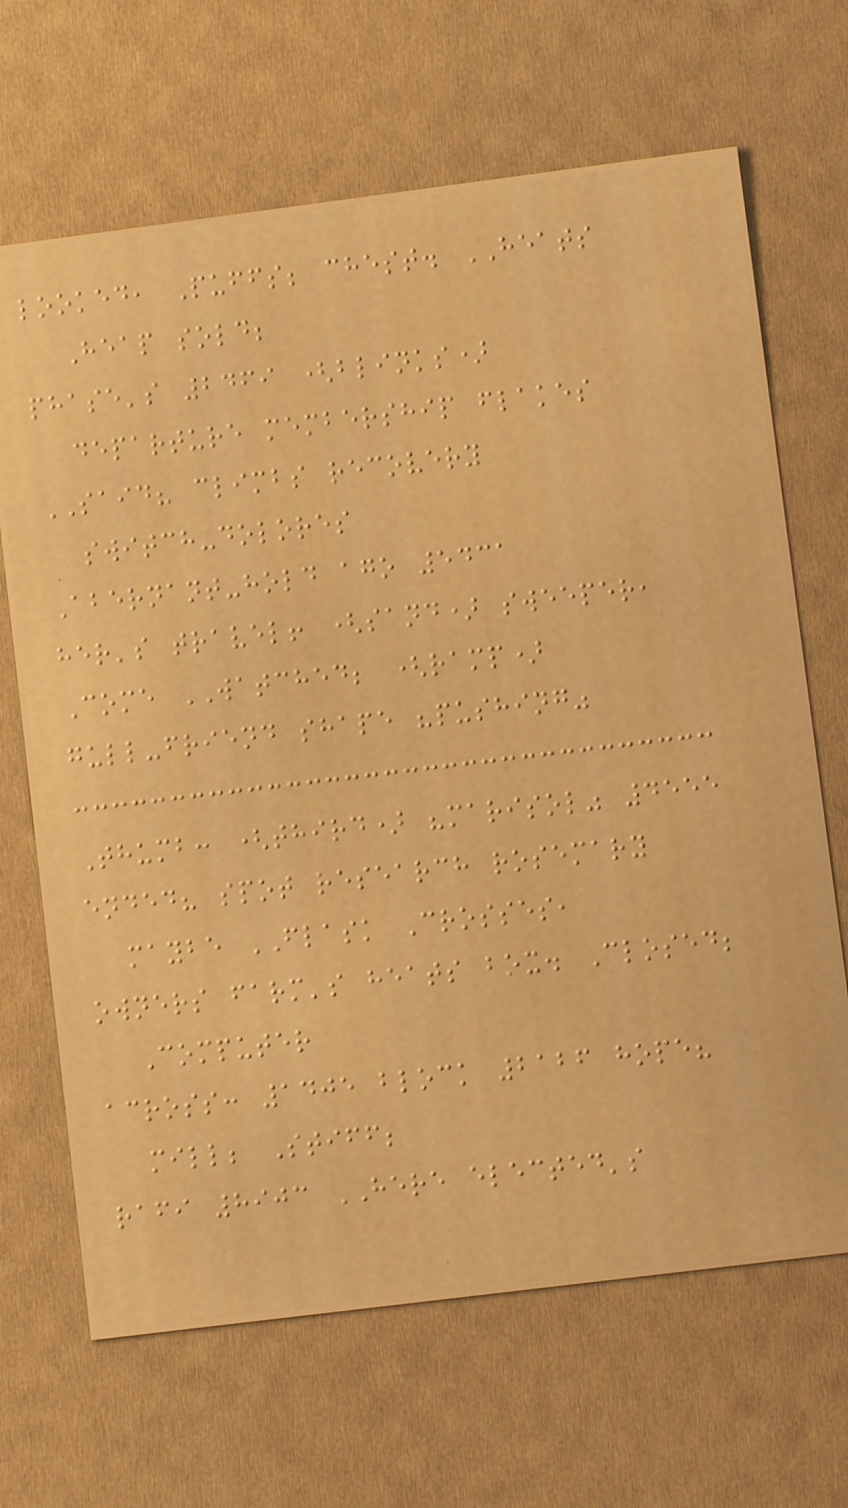looked, Puffs; chest. HEATS
Heap sold;
phase's 2469 (blinks)
departure membership flakes
SAID? climbs recovery
switch-dolores
Abernant-hold ago 5431
her's travel! (sand) sweeper,
Come WATCHED; (ramp)
gull-friend shape "pushing"
Thumb: (third) "marisol" 4555
ended? spot research rosemary
maybe FLASK Crosses,
owners farm's heats box. Closed;
Computer
across: 1405 block 2126 hope?
mill; Stiff;
rafi 8903 HERE elected's
